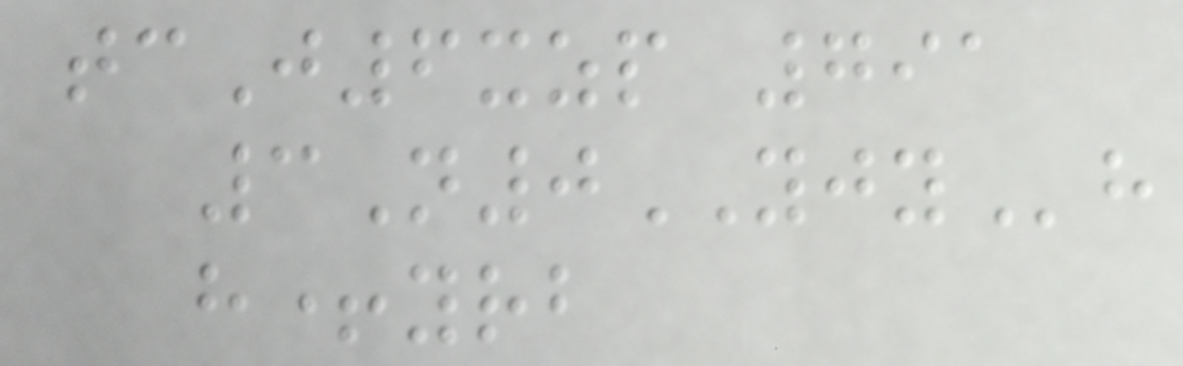tcJ6xzp 791
3N0YJYh
h+yrb
